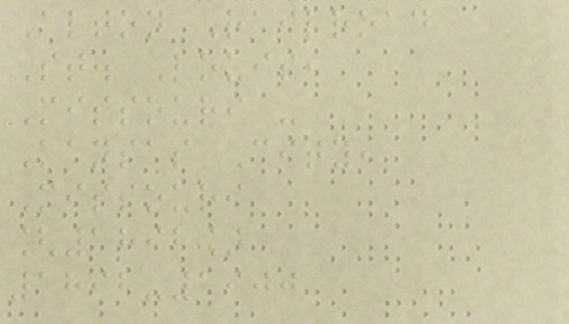Alton Railroad
St. Louis,
Missouri -
Kansas City,
Missouri
[1892]
1892-1900
